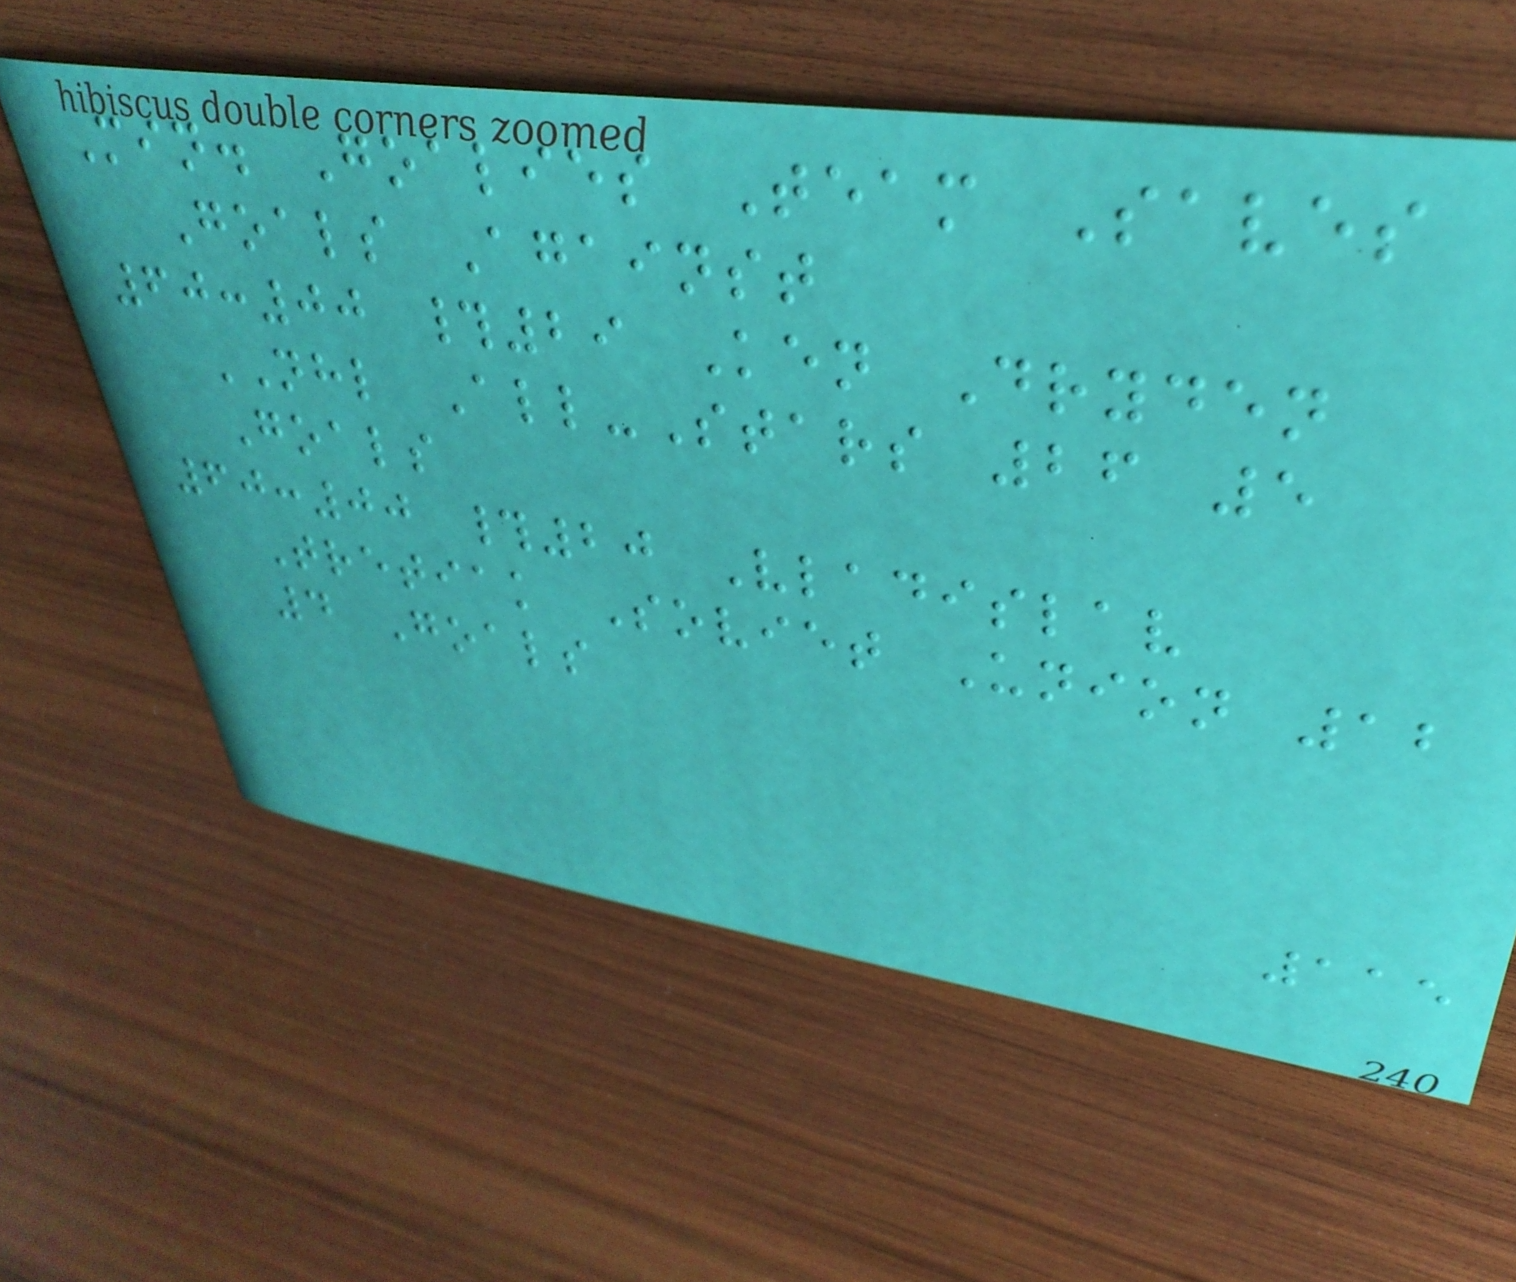Min. Goalies Team Saves
Goals Against
60:00 #29 Ken Dryden
NHL All-Stars 26 5
Goals
60:00 #20 Vladislav
Tretiak Soviet Union 12
4 Goals
115
